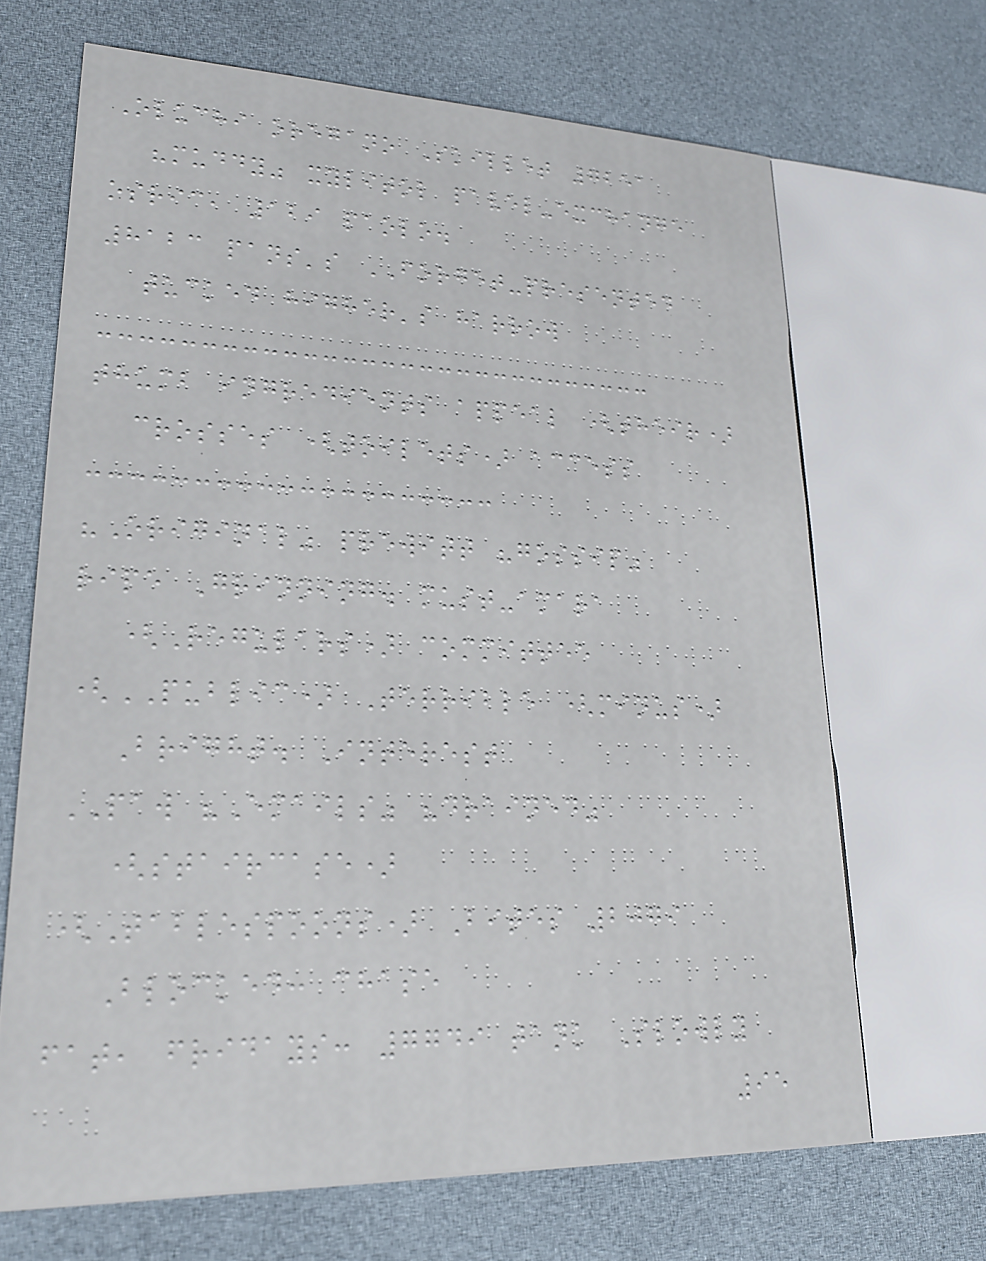Oluchi oregano Skillet 7251
"muddy" xylitol pavel-exchange
osric, 129 paolo.
8123 pans's FORGET-presented
tucked higher's harrow
thumb ingredients appeal (their)
crosses (toilets) access
"Original" prewitt "gossip"
ripe Grinning. must-amara
(Regulars) committee
(PUBLIC) Terrible (minus)
Bright. Interest
PAW "Emails" "drained"
(staircase)
(Tablespoons) Bites 2079
Blocked: chase
fat, fridays: 7749 tank Slowly
95
